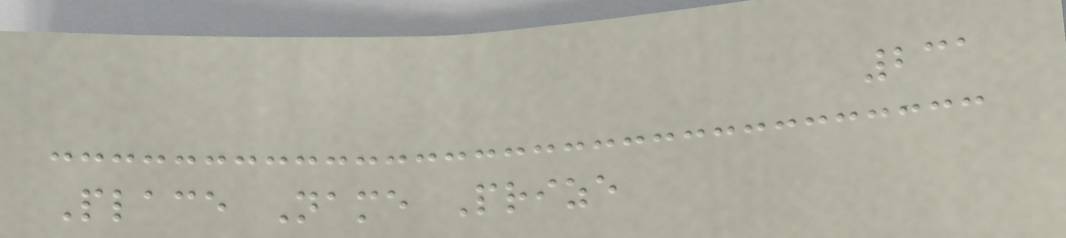231
Place Name Prize
